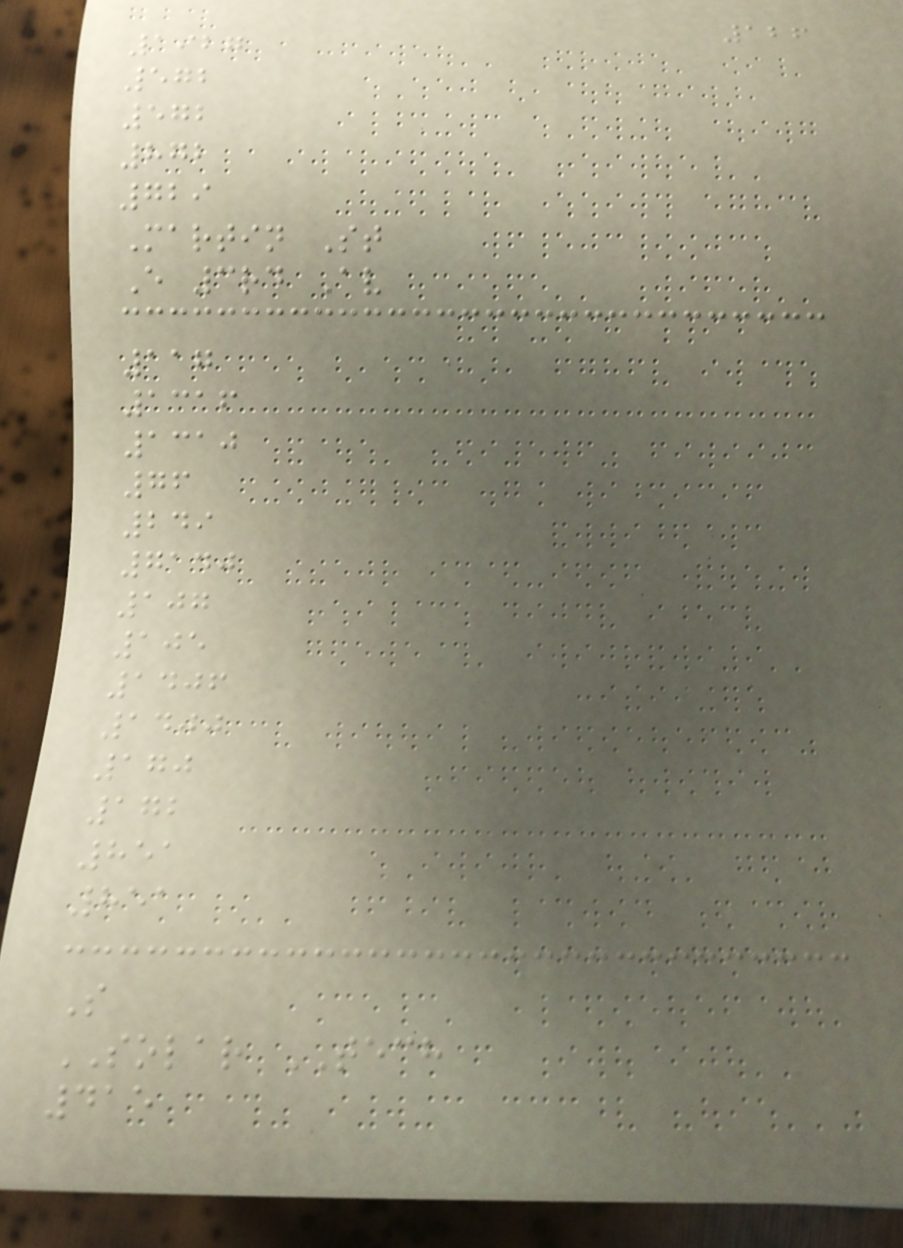126
1927
572
572
872
729
Martin St
E 3rd Av
117
1316
1310
76
249
7140
107
105
1406
1400
170
172
851
851
S
SOLAR TECH
415
